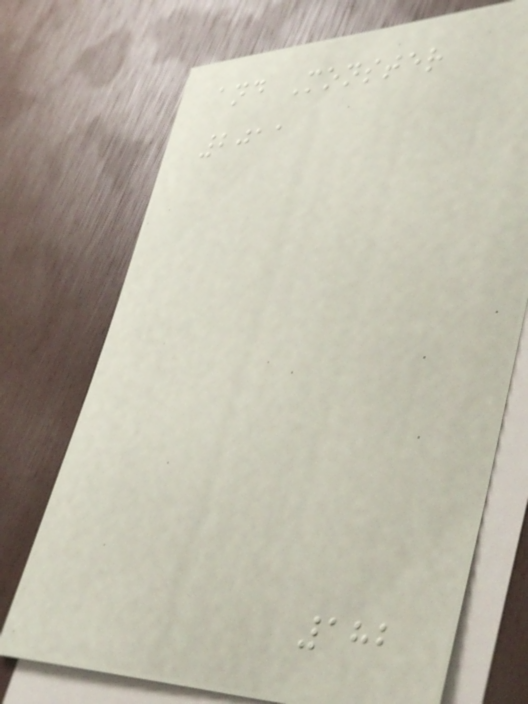and Monster
2011
182
